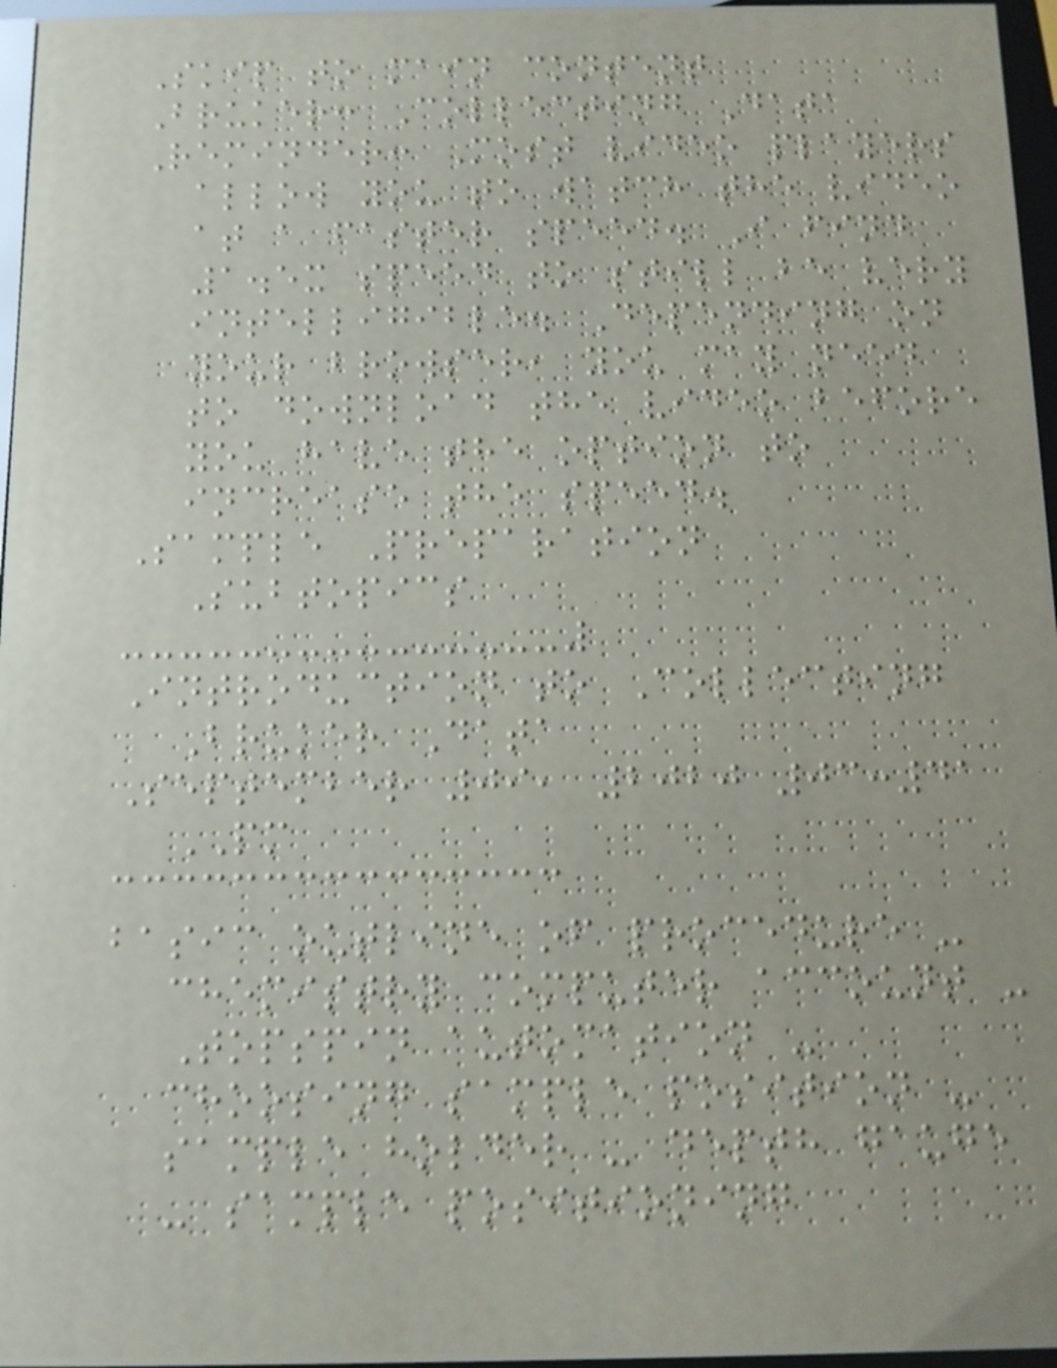Skip to main content
Bruker: Collecting Data
Reminder: Most video players
allow you to watch the video
at a faster speed. I find
1.5x speed to still be very
intelligible. Depending on
your browser, you may need
to download the video before
you have the option to
increase the speed.
Sample Preparation
Subtopics
Introduction to Collecting
Bruker Data
September 09, 2020 03:41
PM
basic outline of procedure -
chemistry computer account -
Topspin automation -
choosing sample position -
sample holder - depth gauge
- sample positioning
